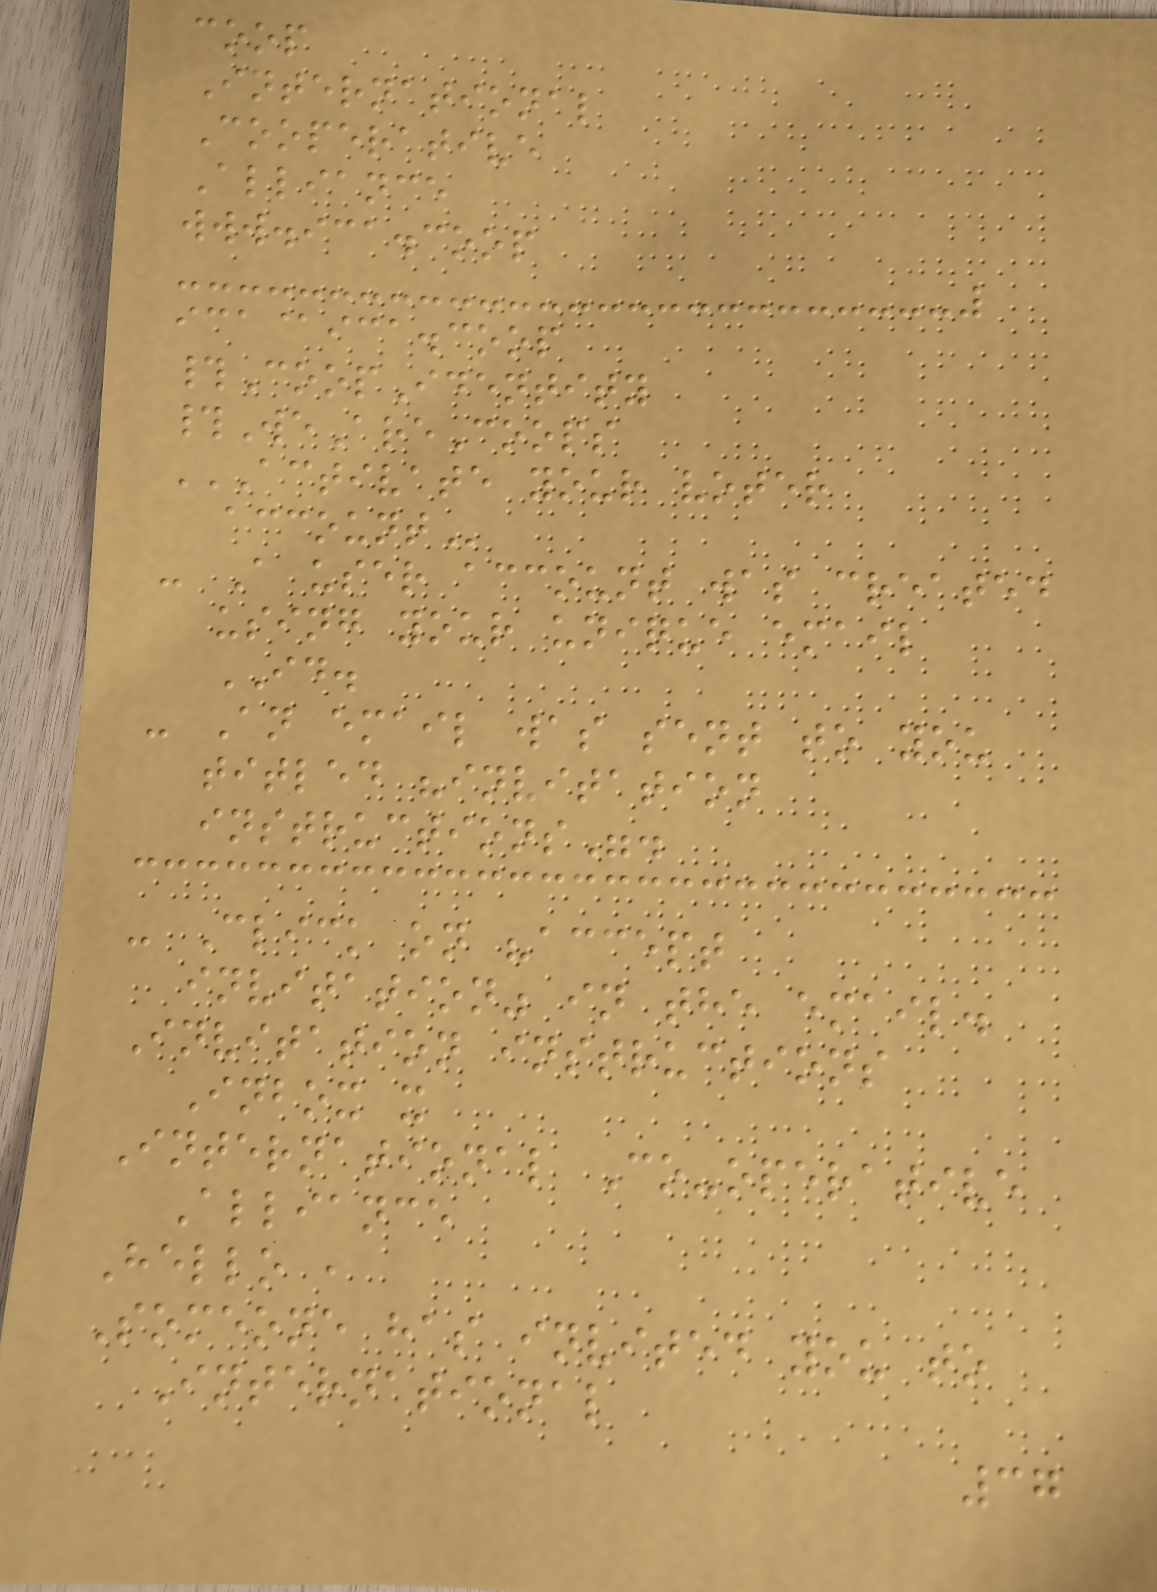coop
International
Cooperative
Alliance
www.ica.coop
ica@ica.coop
#CoopIdentity
#WeAreCoops
ACTIVATE YOUR VOTER
ACCOUNT
- A user account was created
using your unique email
ID.
- An email was sent to you
titled "invitation
instructions".
- Click on "accept
invitation" in the email.
Invitation instructions
Inbox x
International Co-operative
Alliance
Hello ,
Someone has invited you to
International
37
